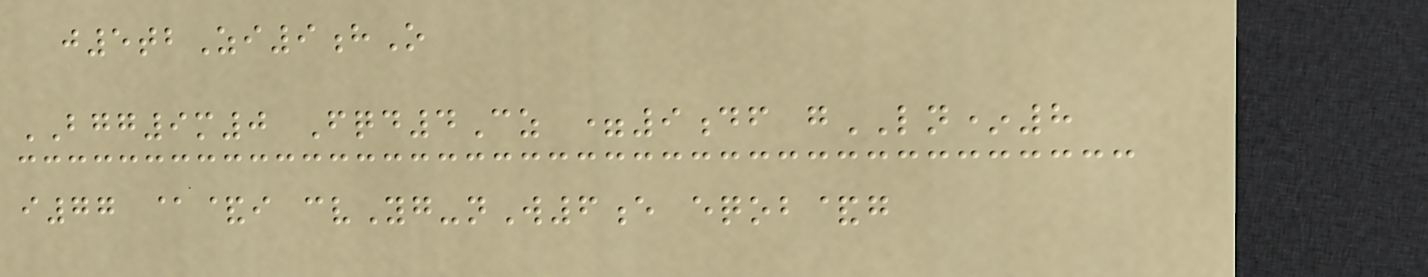j5tbZi9hO
BGG9m0 Fqd4Cz =9df gLN*8
i77 @&i cvYg-nW6e eqob&g
